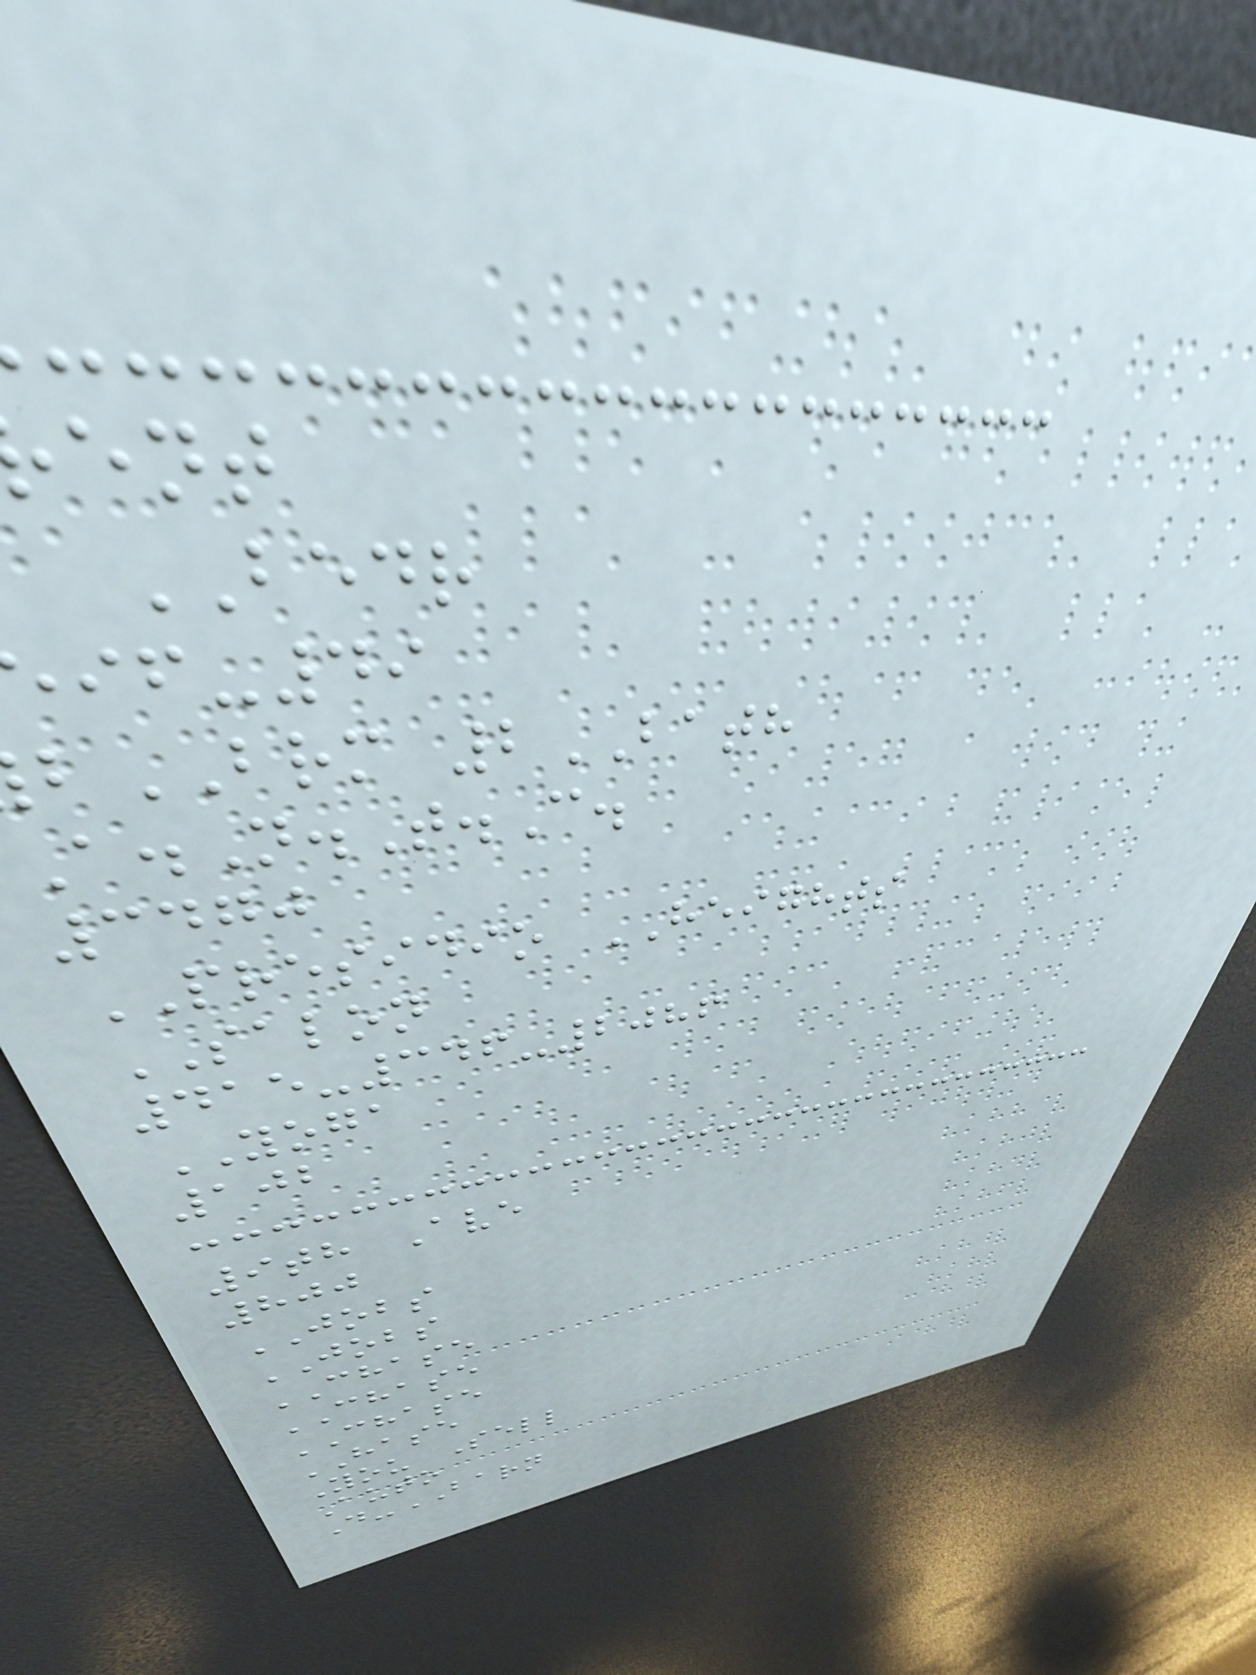BEDR
-49
BRM 2BATH
A.N.T.C.
3470
PRESIDIO HEIGHTS
SALON
415-346-2086
YOGA
102
9th Ave
800
JOBS
JOBS
CHASE
CHASE
CHASE
HASE
You Sell
Auto
D-BARN
